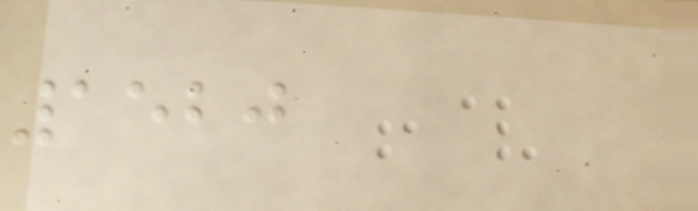1520
